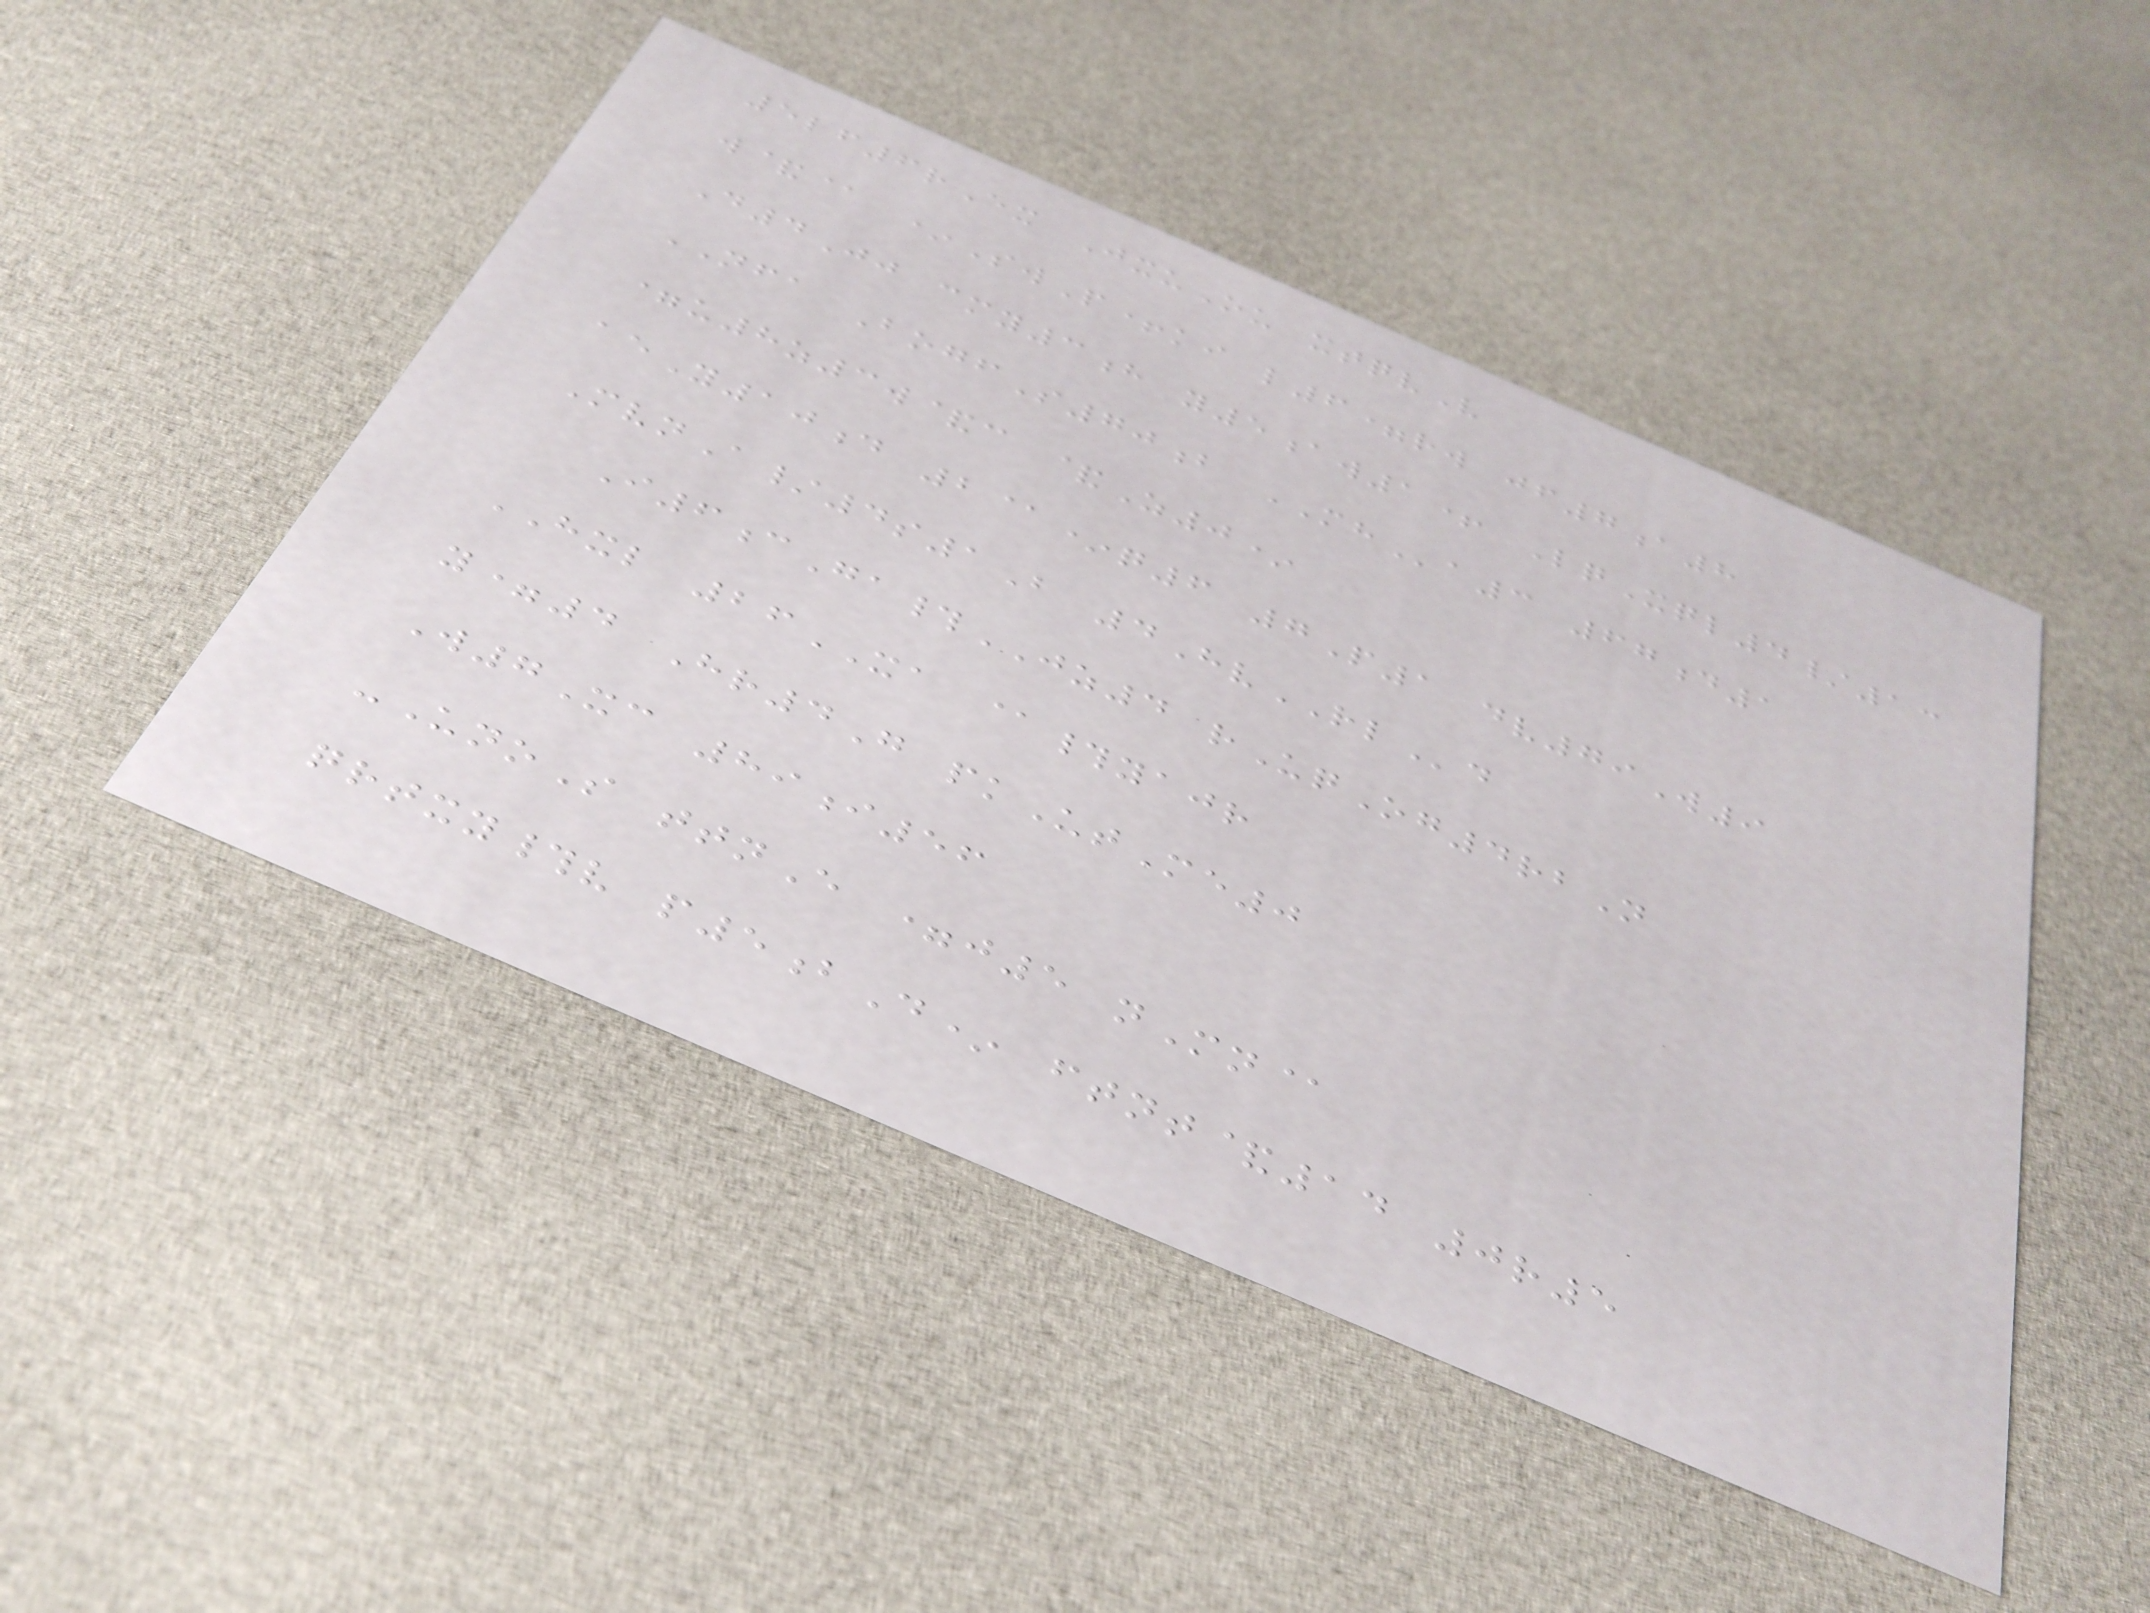5lf6rEx JxuOu xtqvV
w&@ *SwP+ki l6=rw jf7a8
D4Jj cmy3h y5aw1+ LqXql4/13
NFA BogfS70b MHa3 67d1
=u8z3w&c &Z0*
aeY10d 2@*q6 7P1 dv79W9
MvnA/4s1B 4HvRLd
I6cGa#JZ4 rUqOg4rbN
HXL 26XA @#yajr
y=4 Hr4G pkUtMe0
W7Xc 89i56
-UnoS ttnE =j5 nMn@
qrtxy#v p5bD* ftnt&14 0r5
